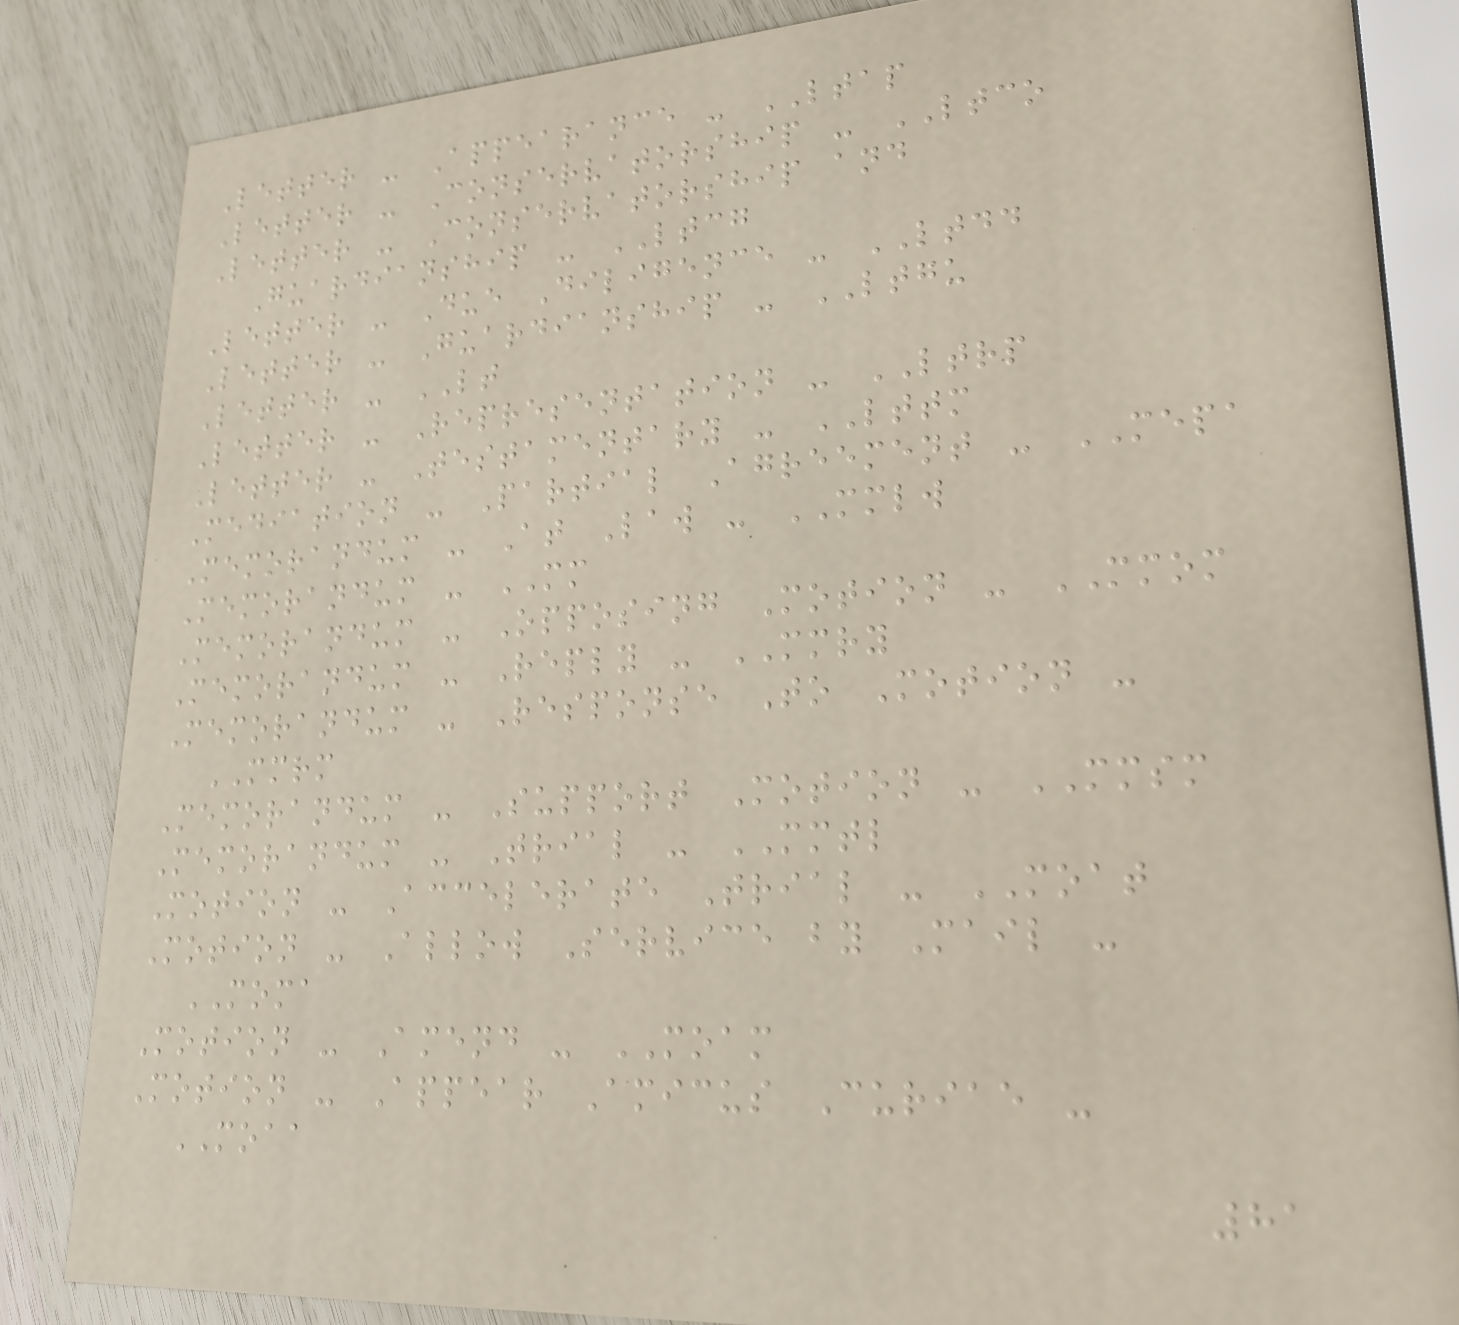Letter - Appearance - LTAP
Letter - Conservatorship - LTCO
Letter - Conservatorship and
Guardianship - LTCG
Letter - Due Diligence - LTDD
Letter - Guardianship - LTGU
Letter - LT
Letter - Representation - LTRP
Letter - Testamentary - LTTM
Mediation - Partial Agreement - MEPA
Memorandum - At Law - MMLW
Memorandum - MM
Memorandum - Opposing Motion - MMOM
Memorandum - Reply - MMRY
Memorandum - Response To Motion -
MMRM
Memorandum - Support Motion - MMSM
Memorandum - Trial - MMTL
Motion - Accelerate Trial - MOAT
Motion - Allow Service by Mail -
MOMA
Motion - Amend - MOAM
Motion - Appear Amicus Curiae -
MOAA
81
